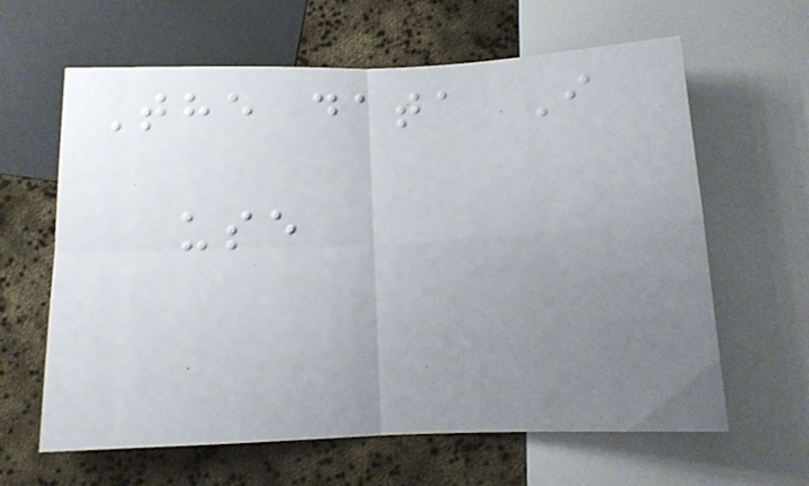The data I
use
